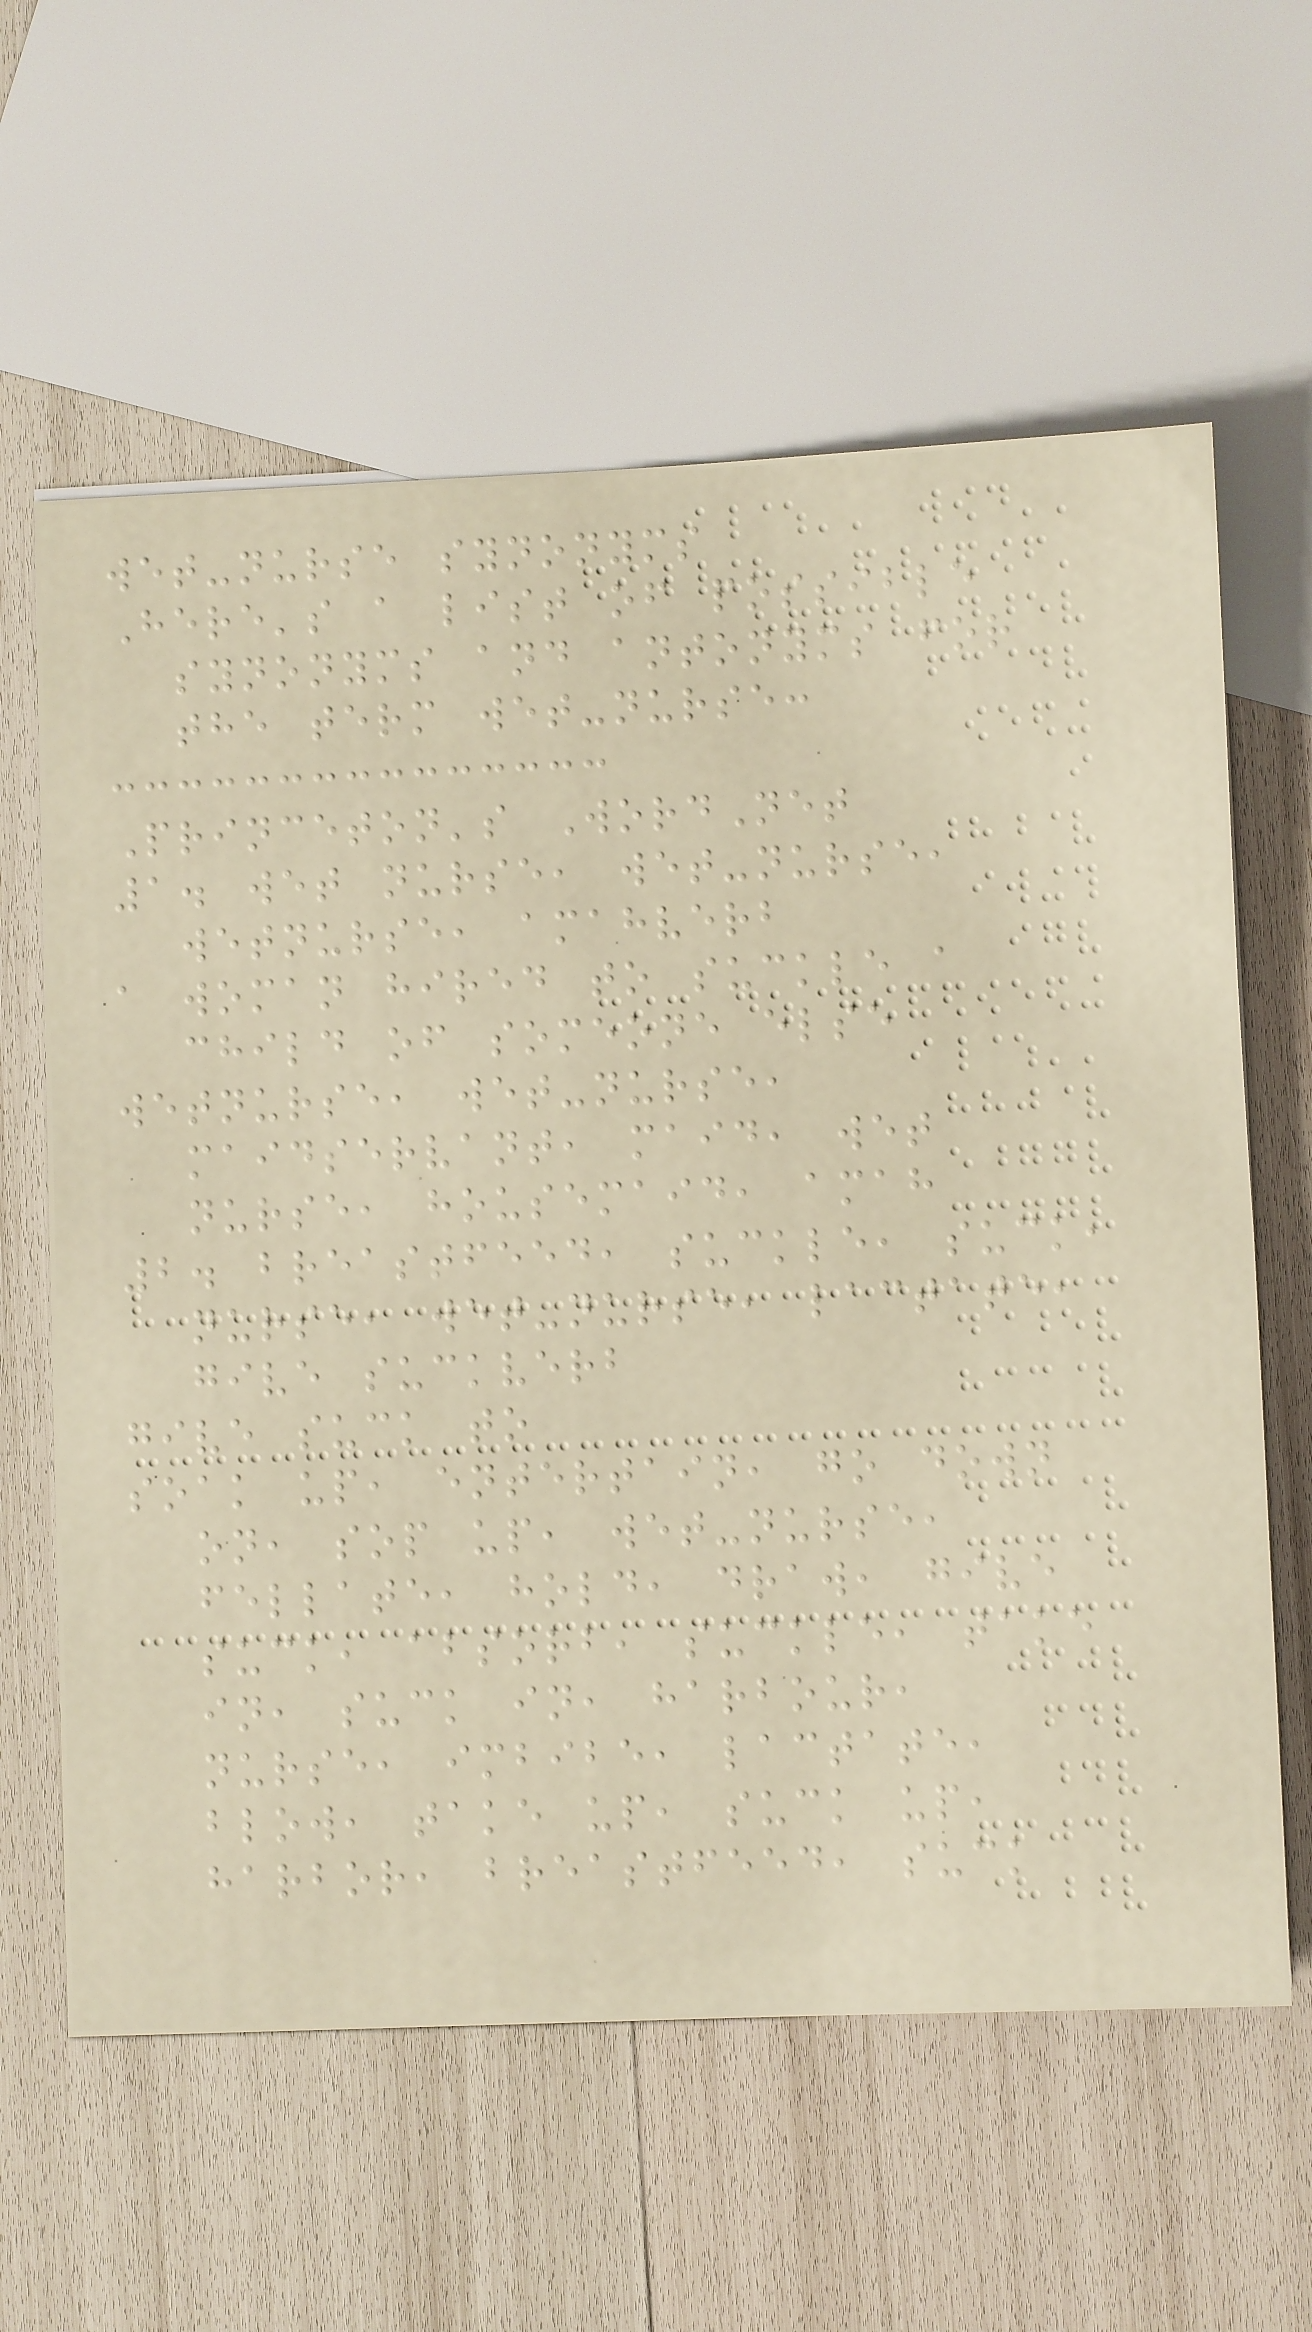wet-nurse synonyms
Here's a list of possible
synonyms and antonyms for
the term wet-nurse:
Princeton's WordNet
1. wet nurse, wet-nurse,
wetnurse, amahverb
a woman hired to suckle a
child of someone else
wetnurse, wet-nurse,
maidservant, maid, wet
nurse, housemaid, amah
2. breastfeed, suckle, suck,
nurse, wet-nurse, lactate,
give suckverb
give suck to
soak up, entertain, go down
on, sop up, wet-nurse,
fellate, hold, draw, give
suck, absorb, suckle, take
in, suck in, harbour,
nurse, imbibe, lactate,
blow, take up, suck up,
harbor, breastfeed, suck
